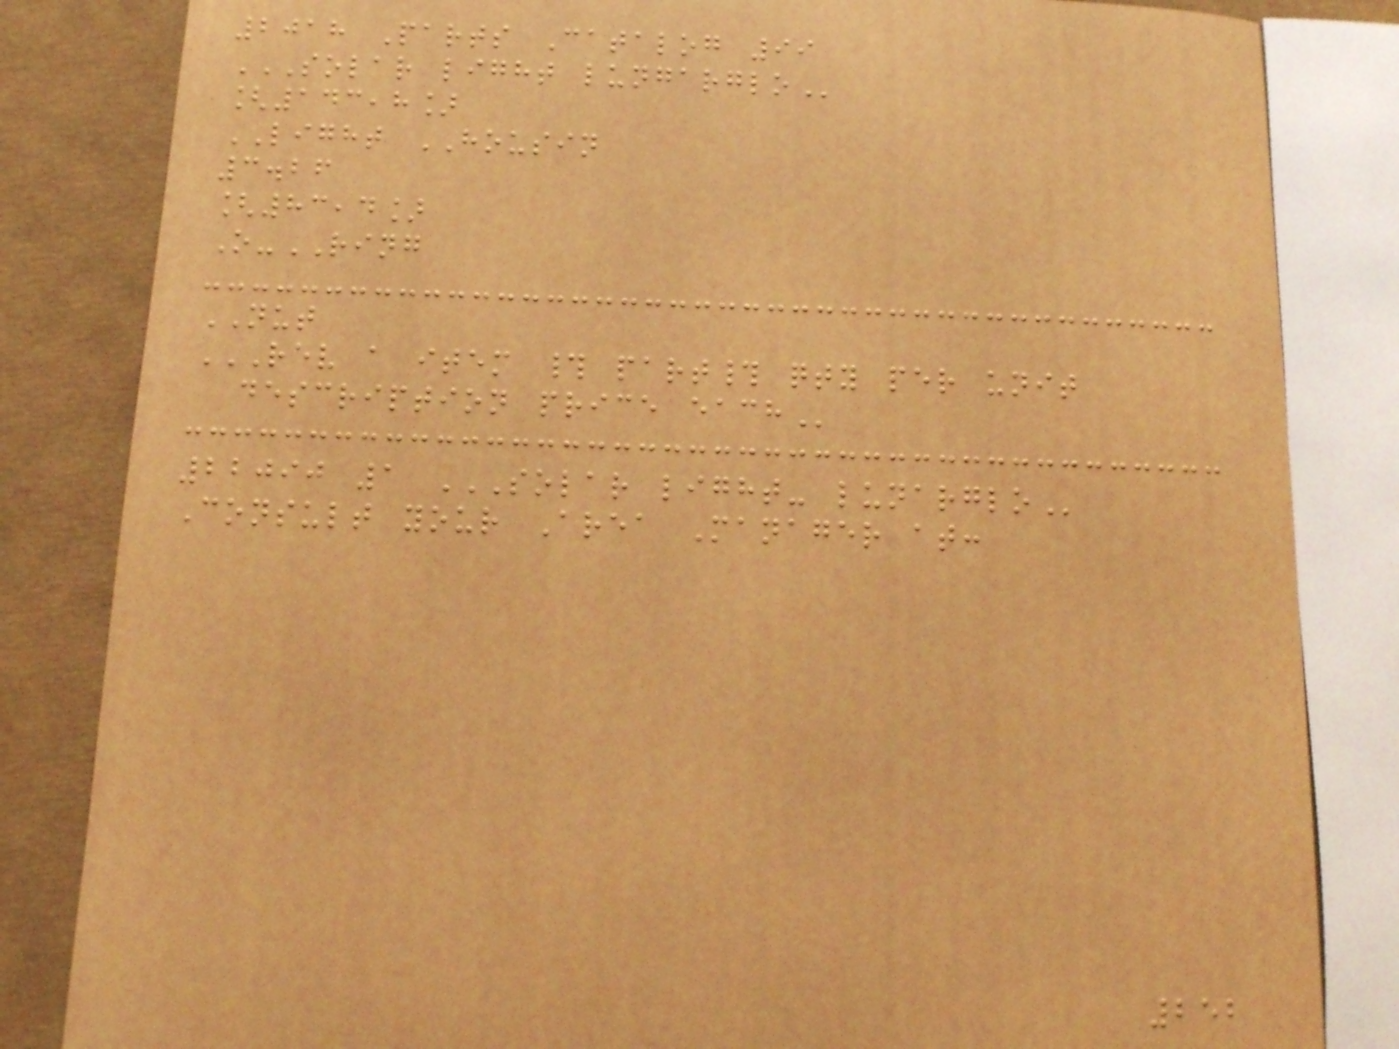2018 Parts Catalog 99
SOLAR LIGHT LUNGARGLO
[143,8]
LIGHT HOUSIN
3.26
[83,4]
O-RING
NUT
REV A ITEM # PART# QTY PER UNIT
DESCRIPTION PRICE EACH
22090 1 SOLAR LIGHT- LUNARGLO
Consult your Area Manager at:
252
